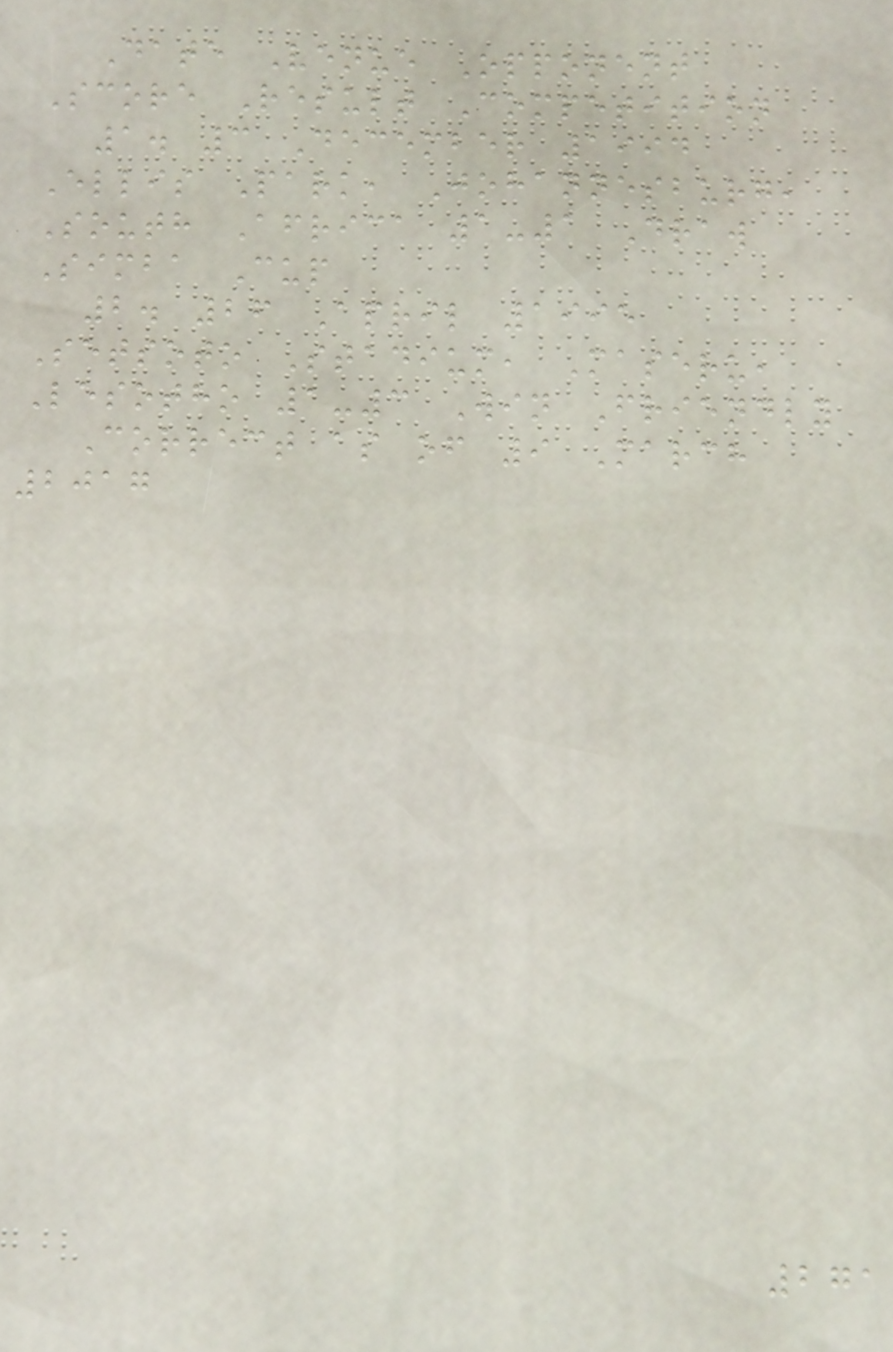Date Venue Opponent
Score Result Competition
1. 3 December 1994
Ellis Park, Johannesburg,
South Africa 1-1 Draw
Simba Cup
2. 26 April 1995
Setsoto Stadium, Maseru,
Lesotho 1-3 Win Friendly
Correct as of 9 March
2017
271
